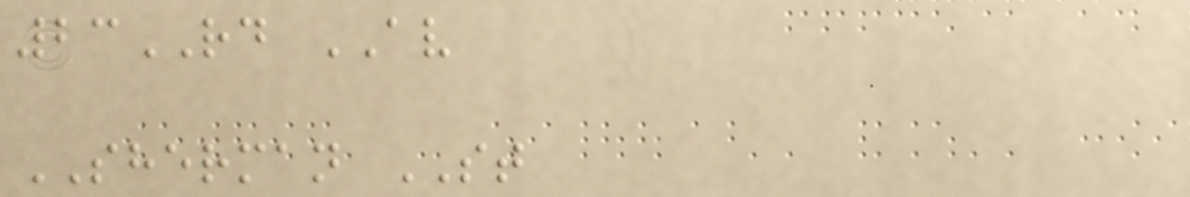23RD AV
SHERMAN ST
